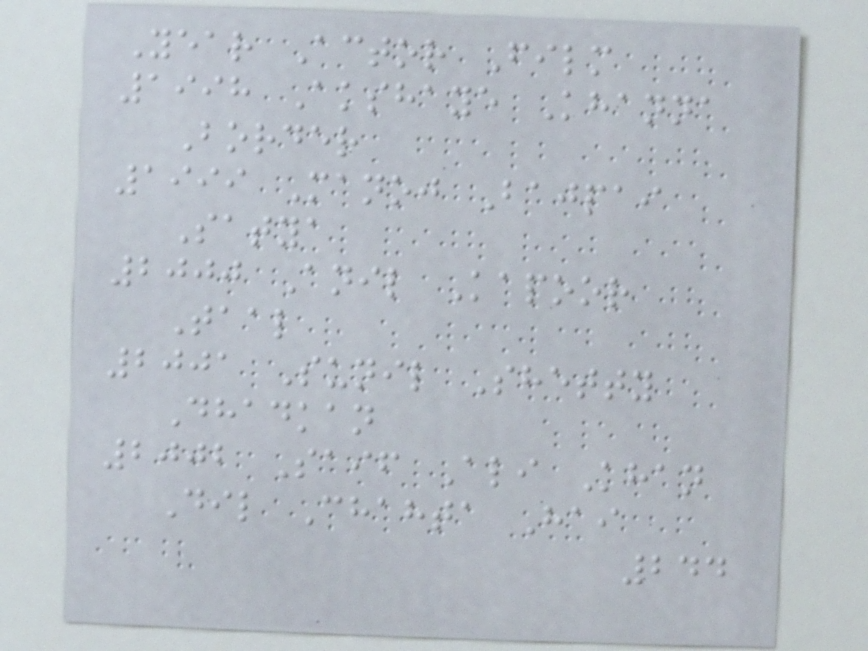Year Actor Film
1998 Akshaye Khanna
Border
1999 Manoj Bajpai
Satya
2000 Anil Kapoor
Taal
2001 Sunil Shetty
Dhadkan
2002 Saif Ali Khan
Dil Chahta Hai
244
